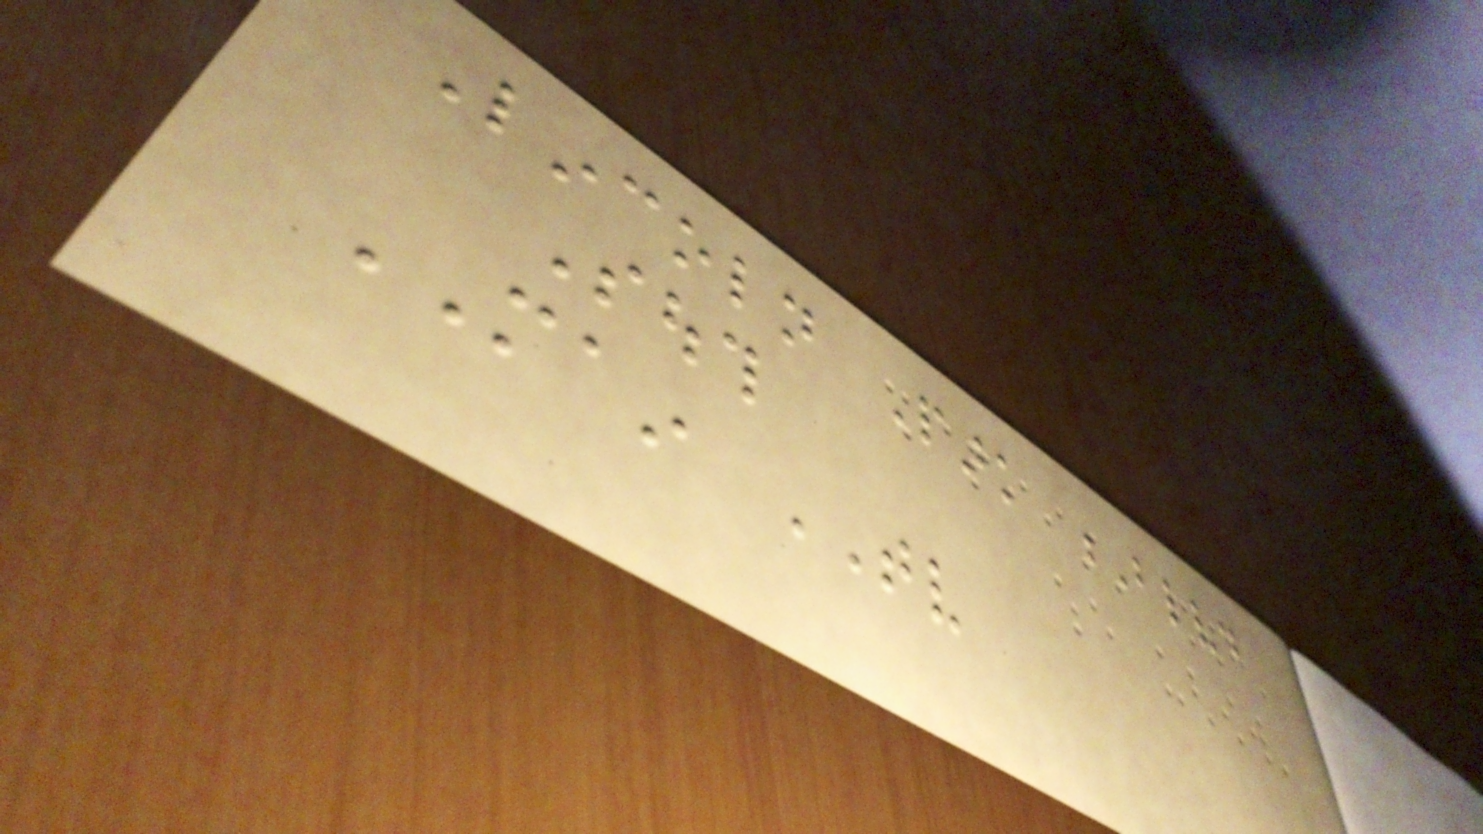Lincoln Park Blvd
South
MAIN TV
